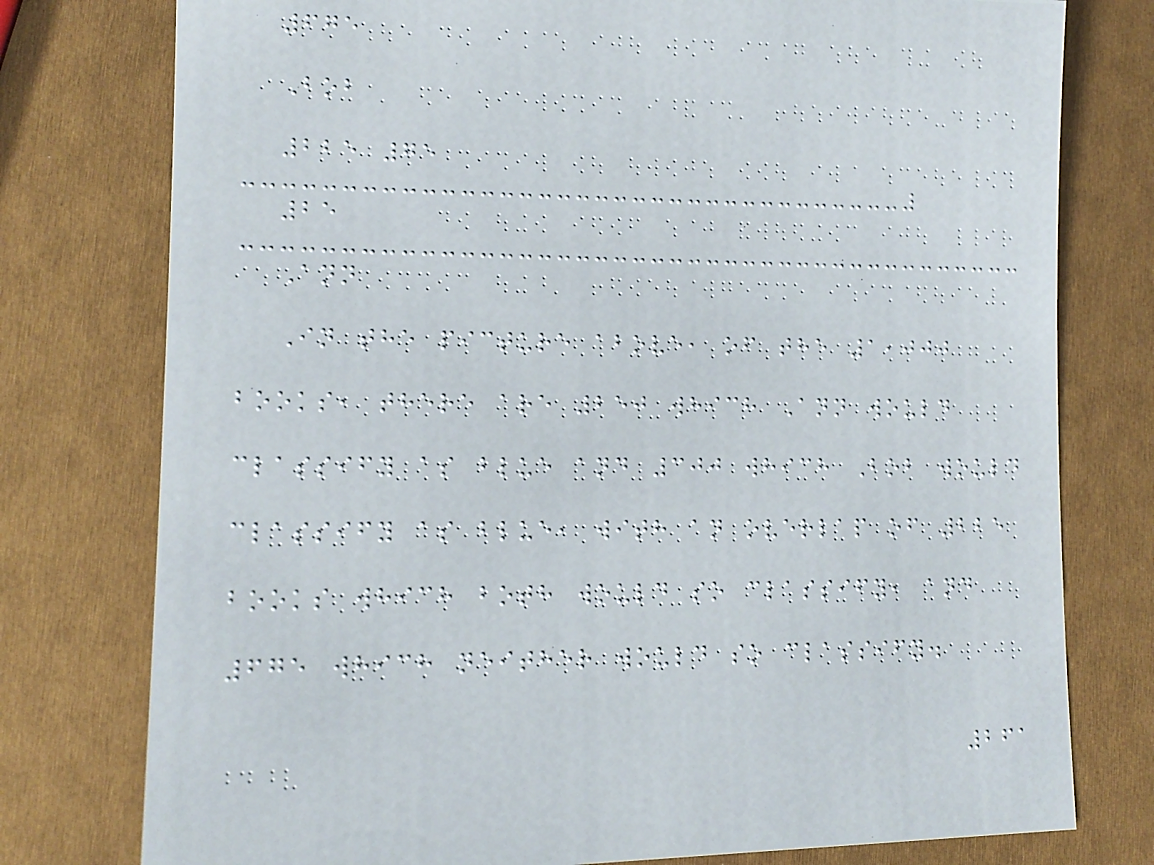675
Bob
225 75
25
Ann
In the picture above, of the 1,000
books, there are 250 which Ann would
classify as blue and 300 which Bob would
classify as blue, with an overlap of 225
books which both would so classify, and
675 which neither would so classify.
261
